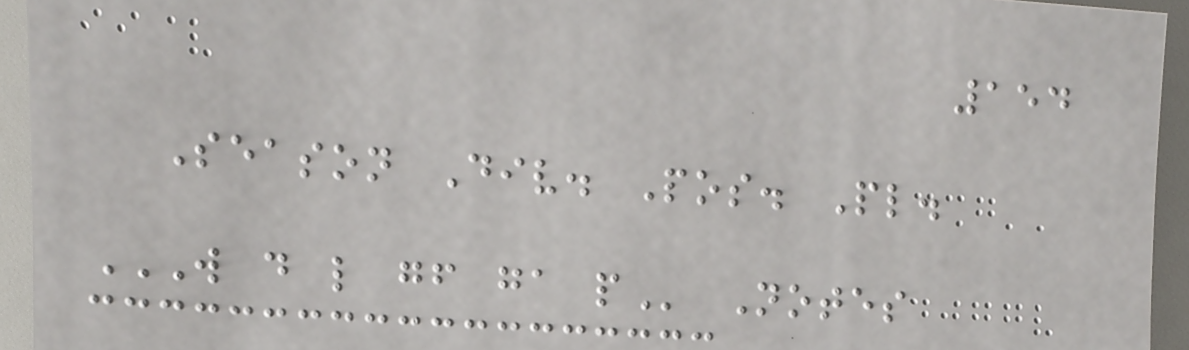154
Season Div. Pos. Pl.
W D L GF GA P Notes
